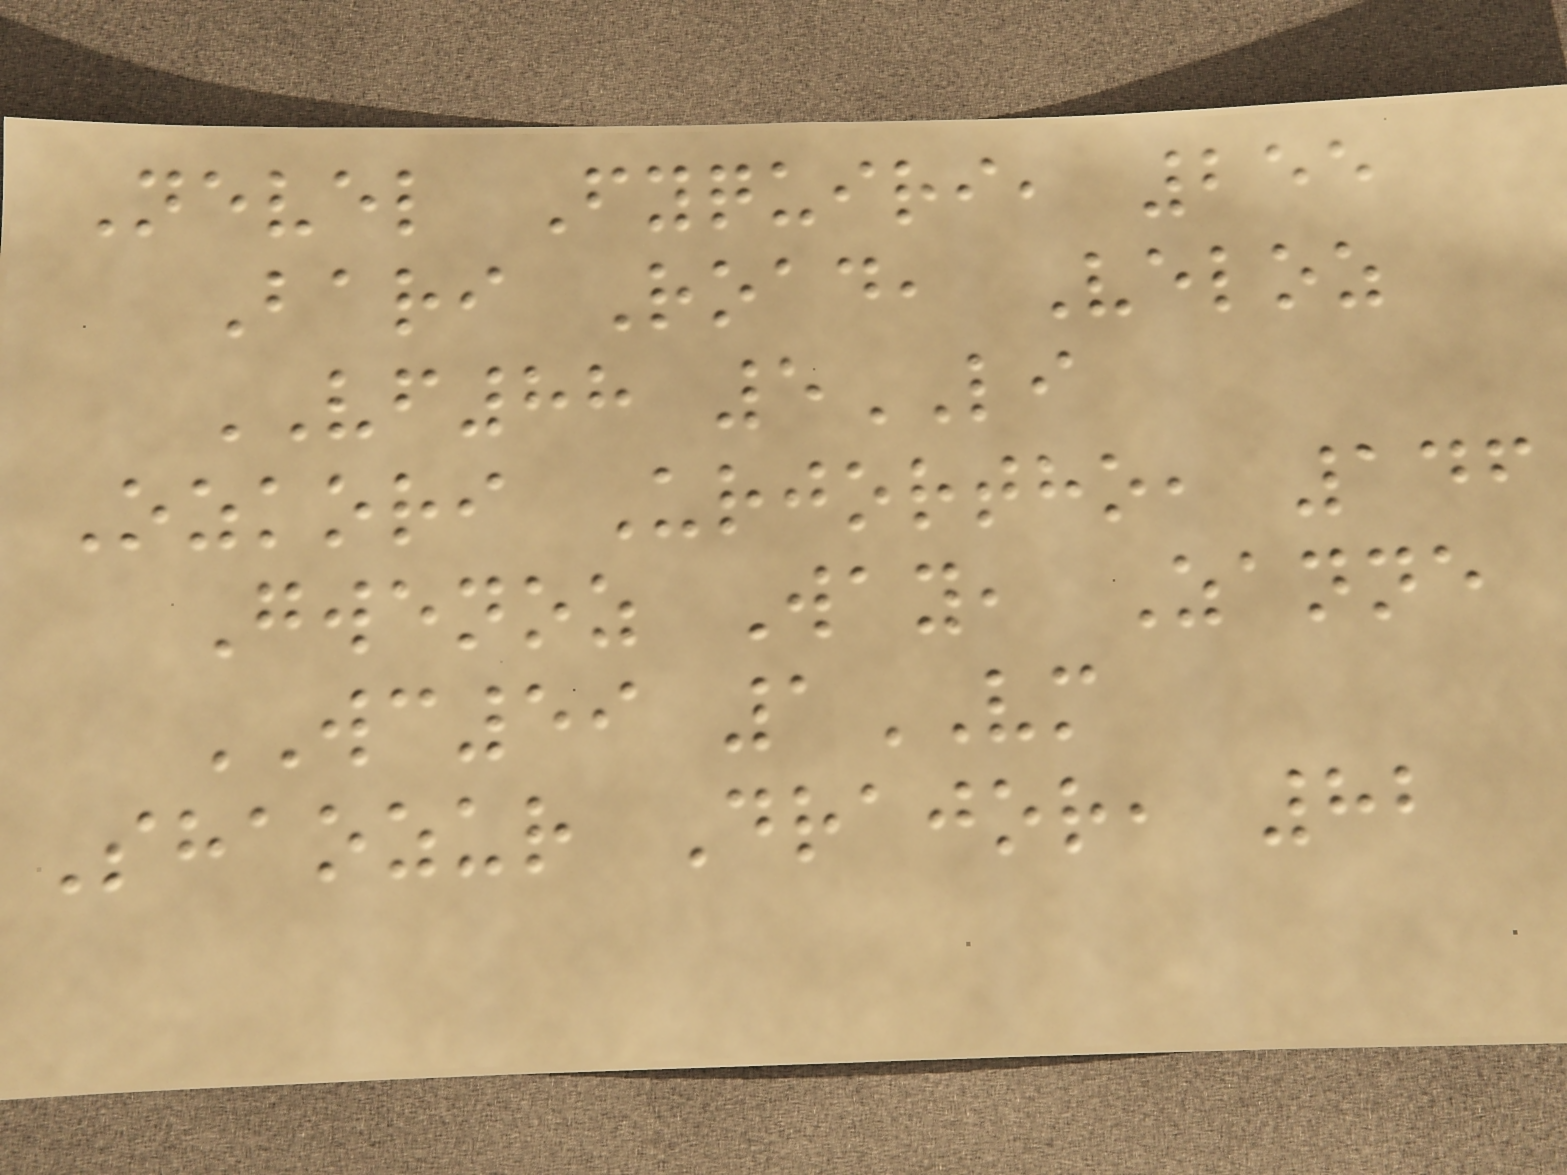Nevel Fyquiri, 255
Bari Road, Veloz
VF88 5LI
Ozkori Urjortho, 146
Gwenoz Way, Zanne
WC59 1VM
Shaozur Drajor, 82
